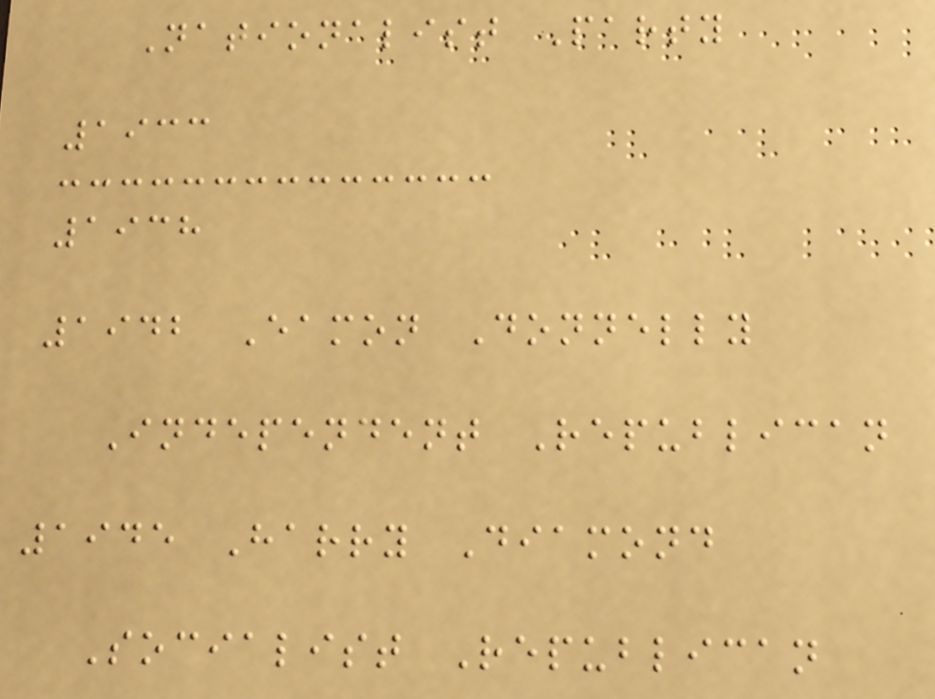Nationalist Party
1933
1938
1942 Eamon Donnelly
Independent Republican
1945 Harry Diamond
Socialist Republican
